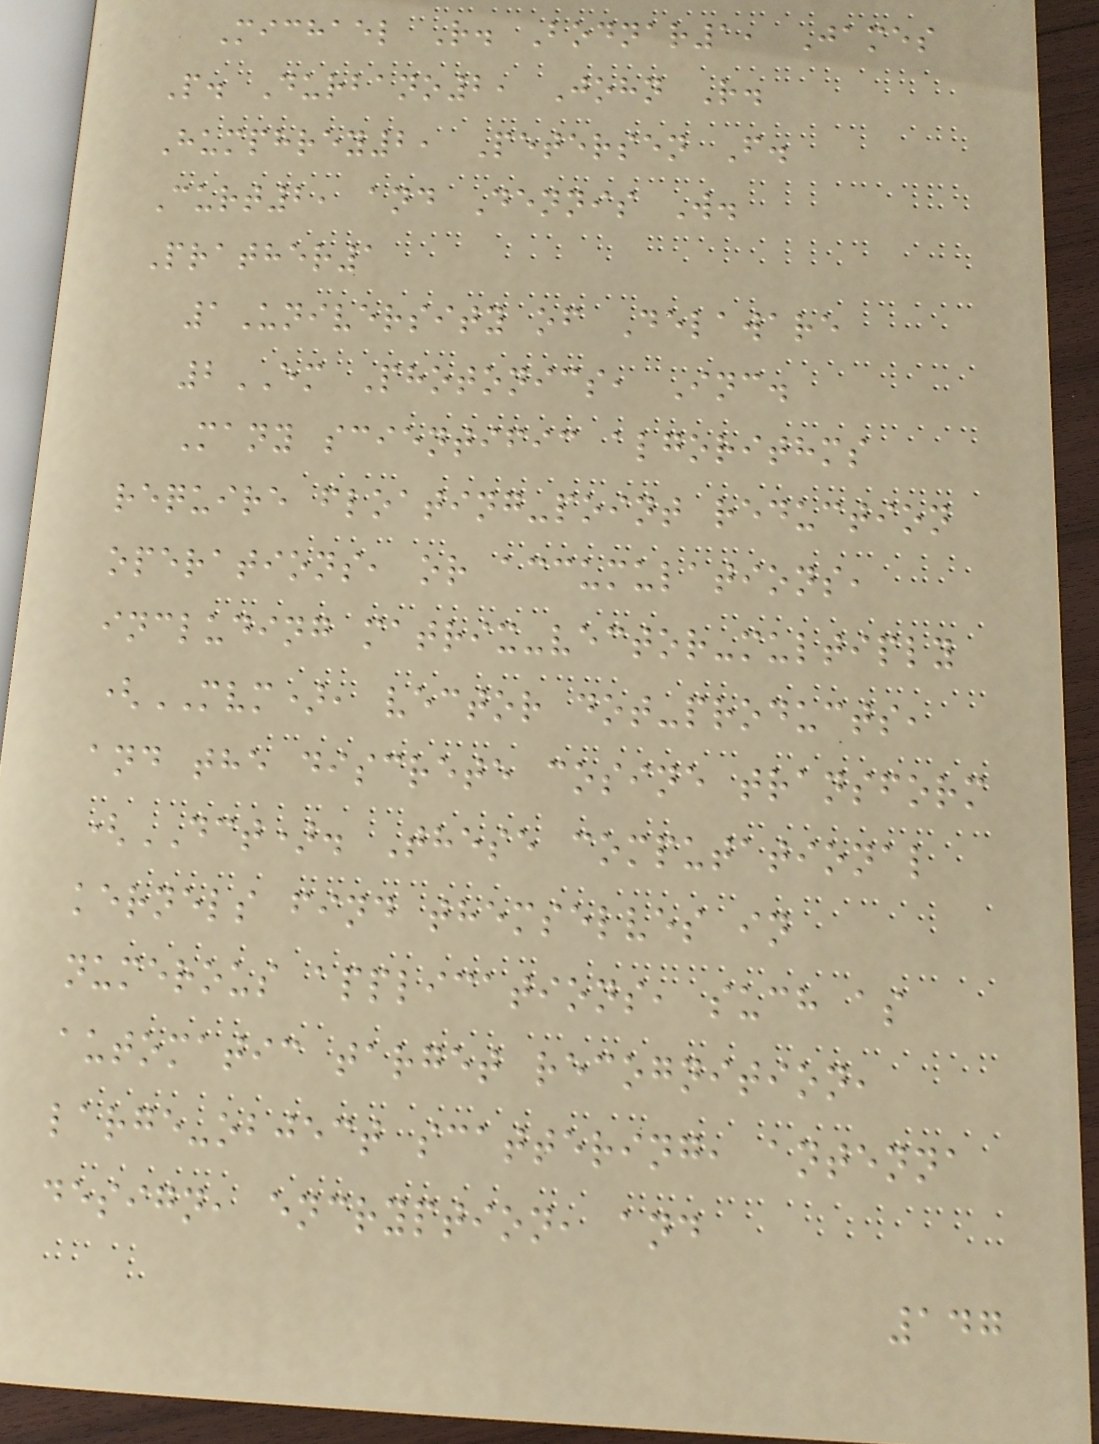Michael R. Bodnar1, James
P. Durbano2, John R.
Humphrey2, Petersen F.
Curt2, and Dennis W.
Prather1
1University of Delaware
2EM Photonics, Inc.
Many scientific algorithms
require floating-point reduction
operations, or accumulations,
including matrix-vector-multiply
(MVM), vector dot-products,
and the discrete cosine transform
(DCT). These computational
kernels find themselves in
numerous applications, such as
automatic target recognition,
large-object scattering, antenna
design, encryption, and
147
